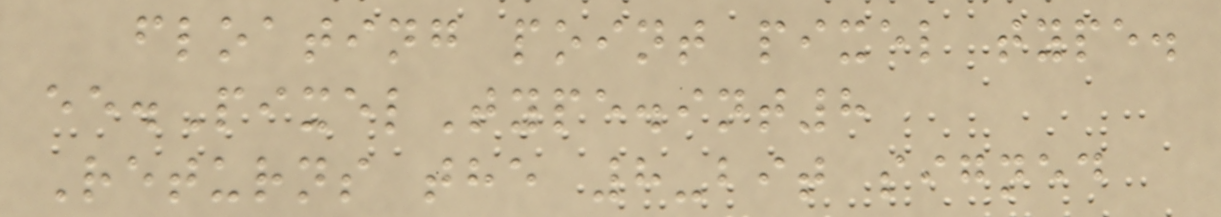floating point pixel type.
ee.PixelType.int8
Returns the 8-bit signed
